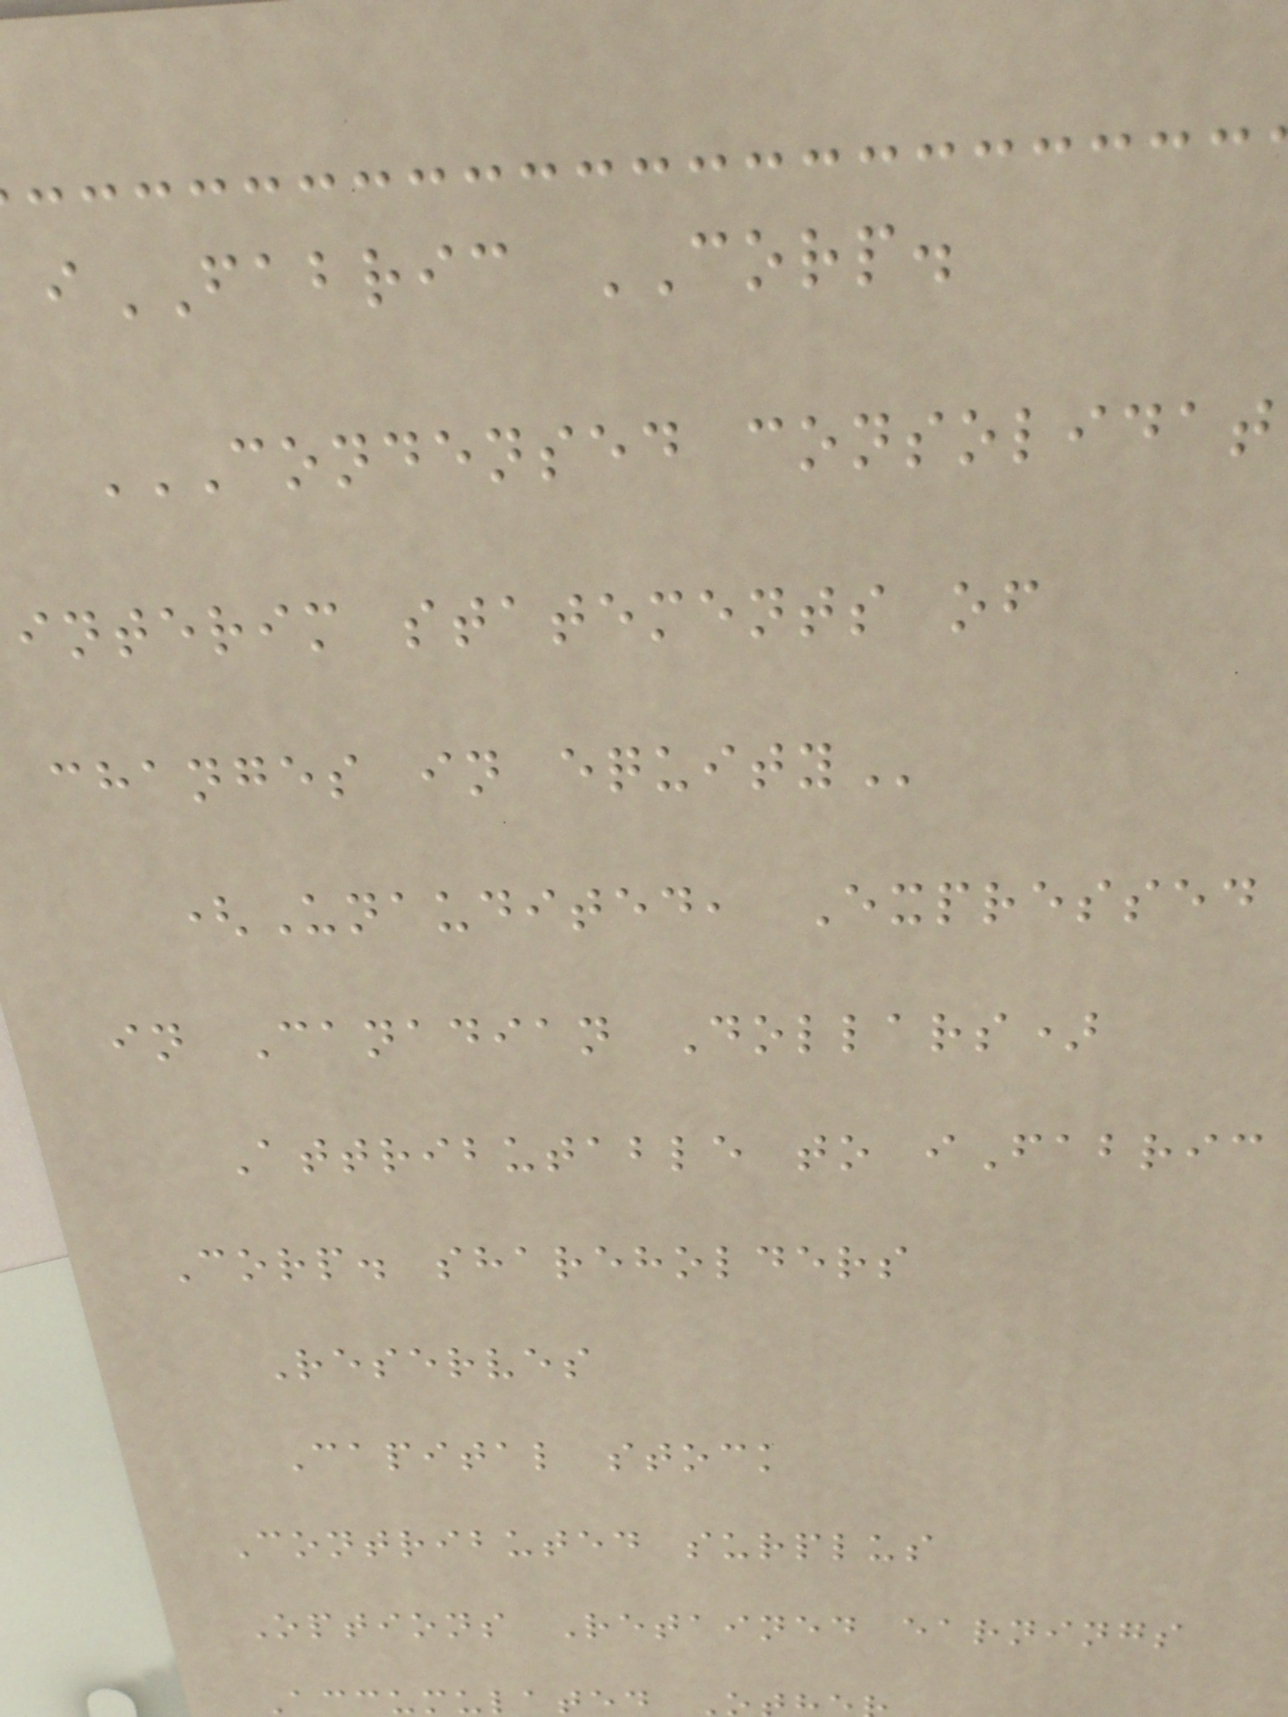iFABRIC CORP.
interim statements of
changes in
(Unaudited, Expressed
in Canadian Dollars)
Attributable to iFabric
Corp. shareholders
Reserves
Capital stock
Contributed surplus
Options Retained earnings
Accumulated
